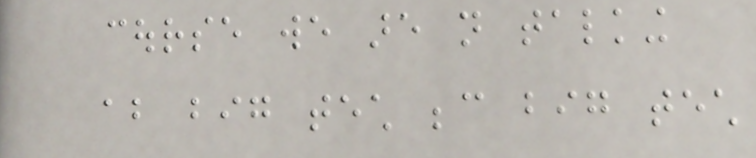course we are not talking
about big tech because big tech
